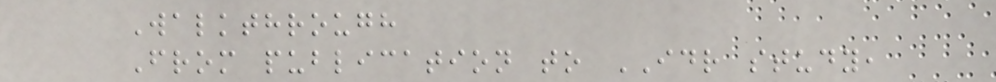Walkthrough
From publication to IDR study,
